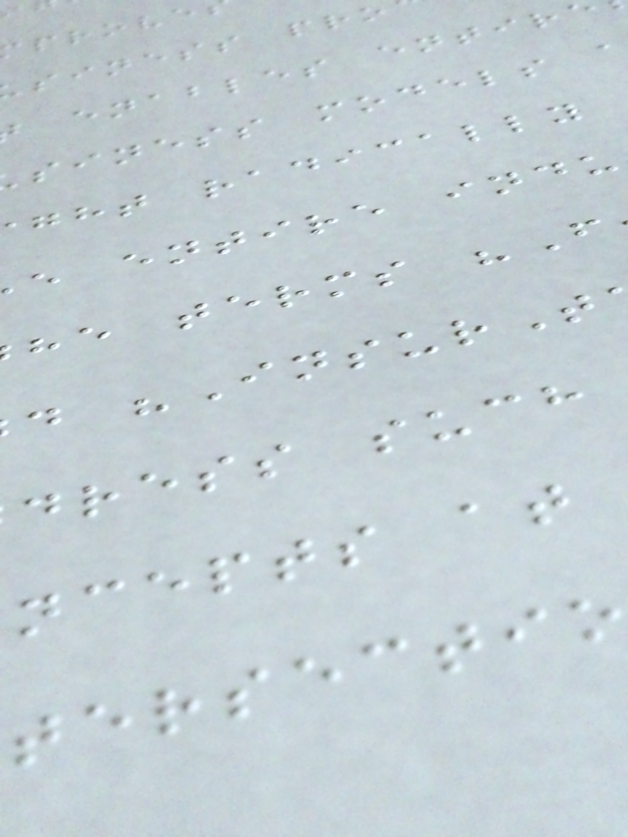siness pro
enables entir
siness models
ght radically
e entire indu
he terms "F
d "InsurT
dress such
ncepts at
